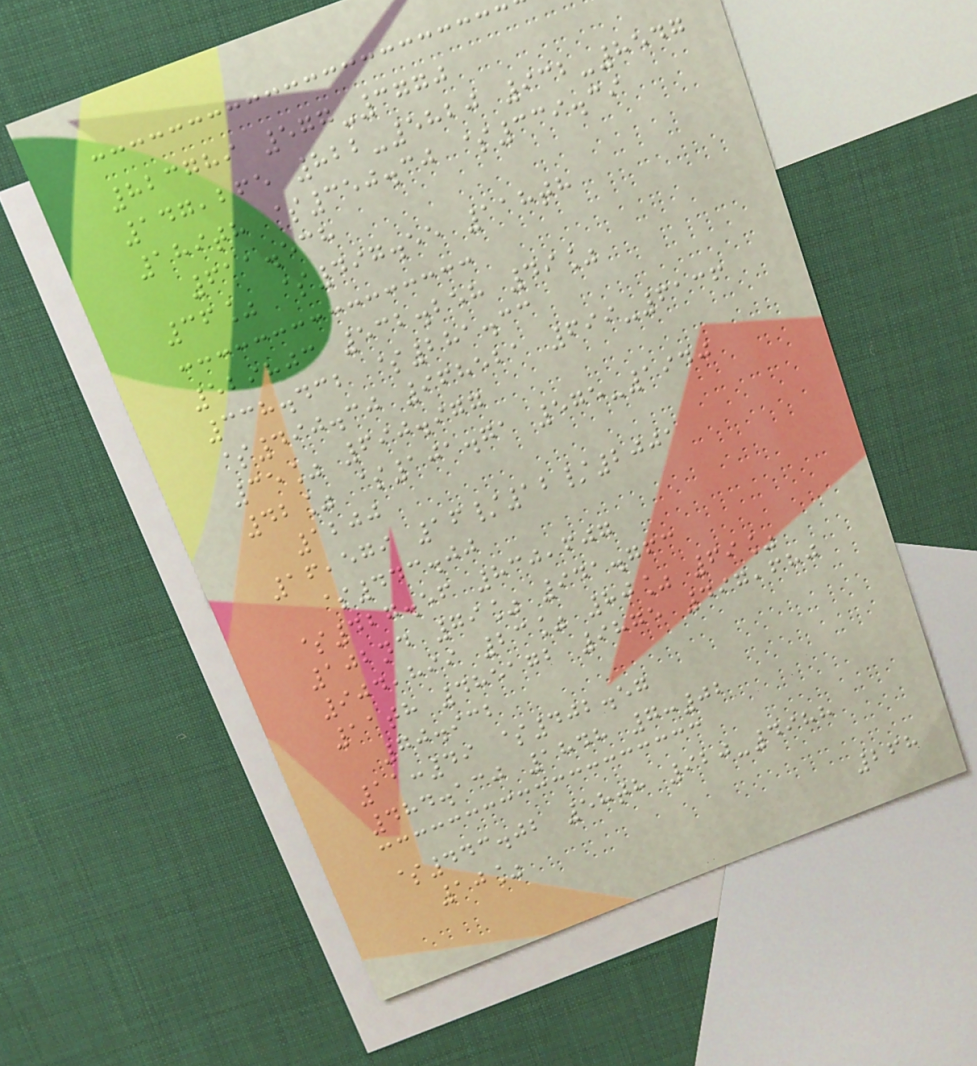823789 577-3770
147,265 822-5820 932-8547
189th $350.30 $339.39
611.538
36% $497.55 118th
529803 532.258 49%
338.432 $281.33
$490.30 968521 699-6136
35% 690.977
42% $101.71 575-1940
1200
16,579 16/12/2001
$443.00
$427.56 830,607
102nd 79% 941.763
904,899 23% 80% 69%
11th 485172 9875 497,680
70.932
11:49 $402.57
484.130 1848 7:02
$443.02 58th 920-4988
10%
268
